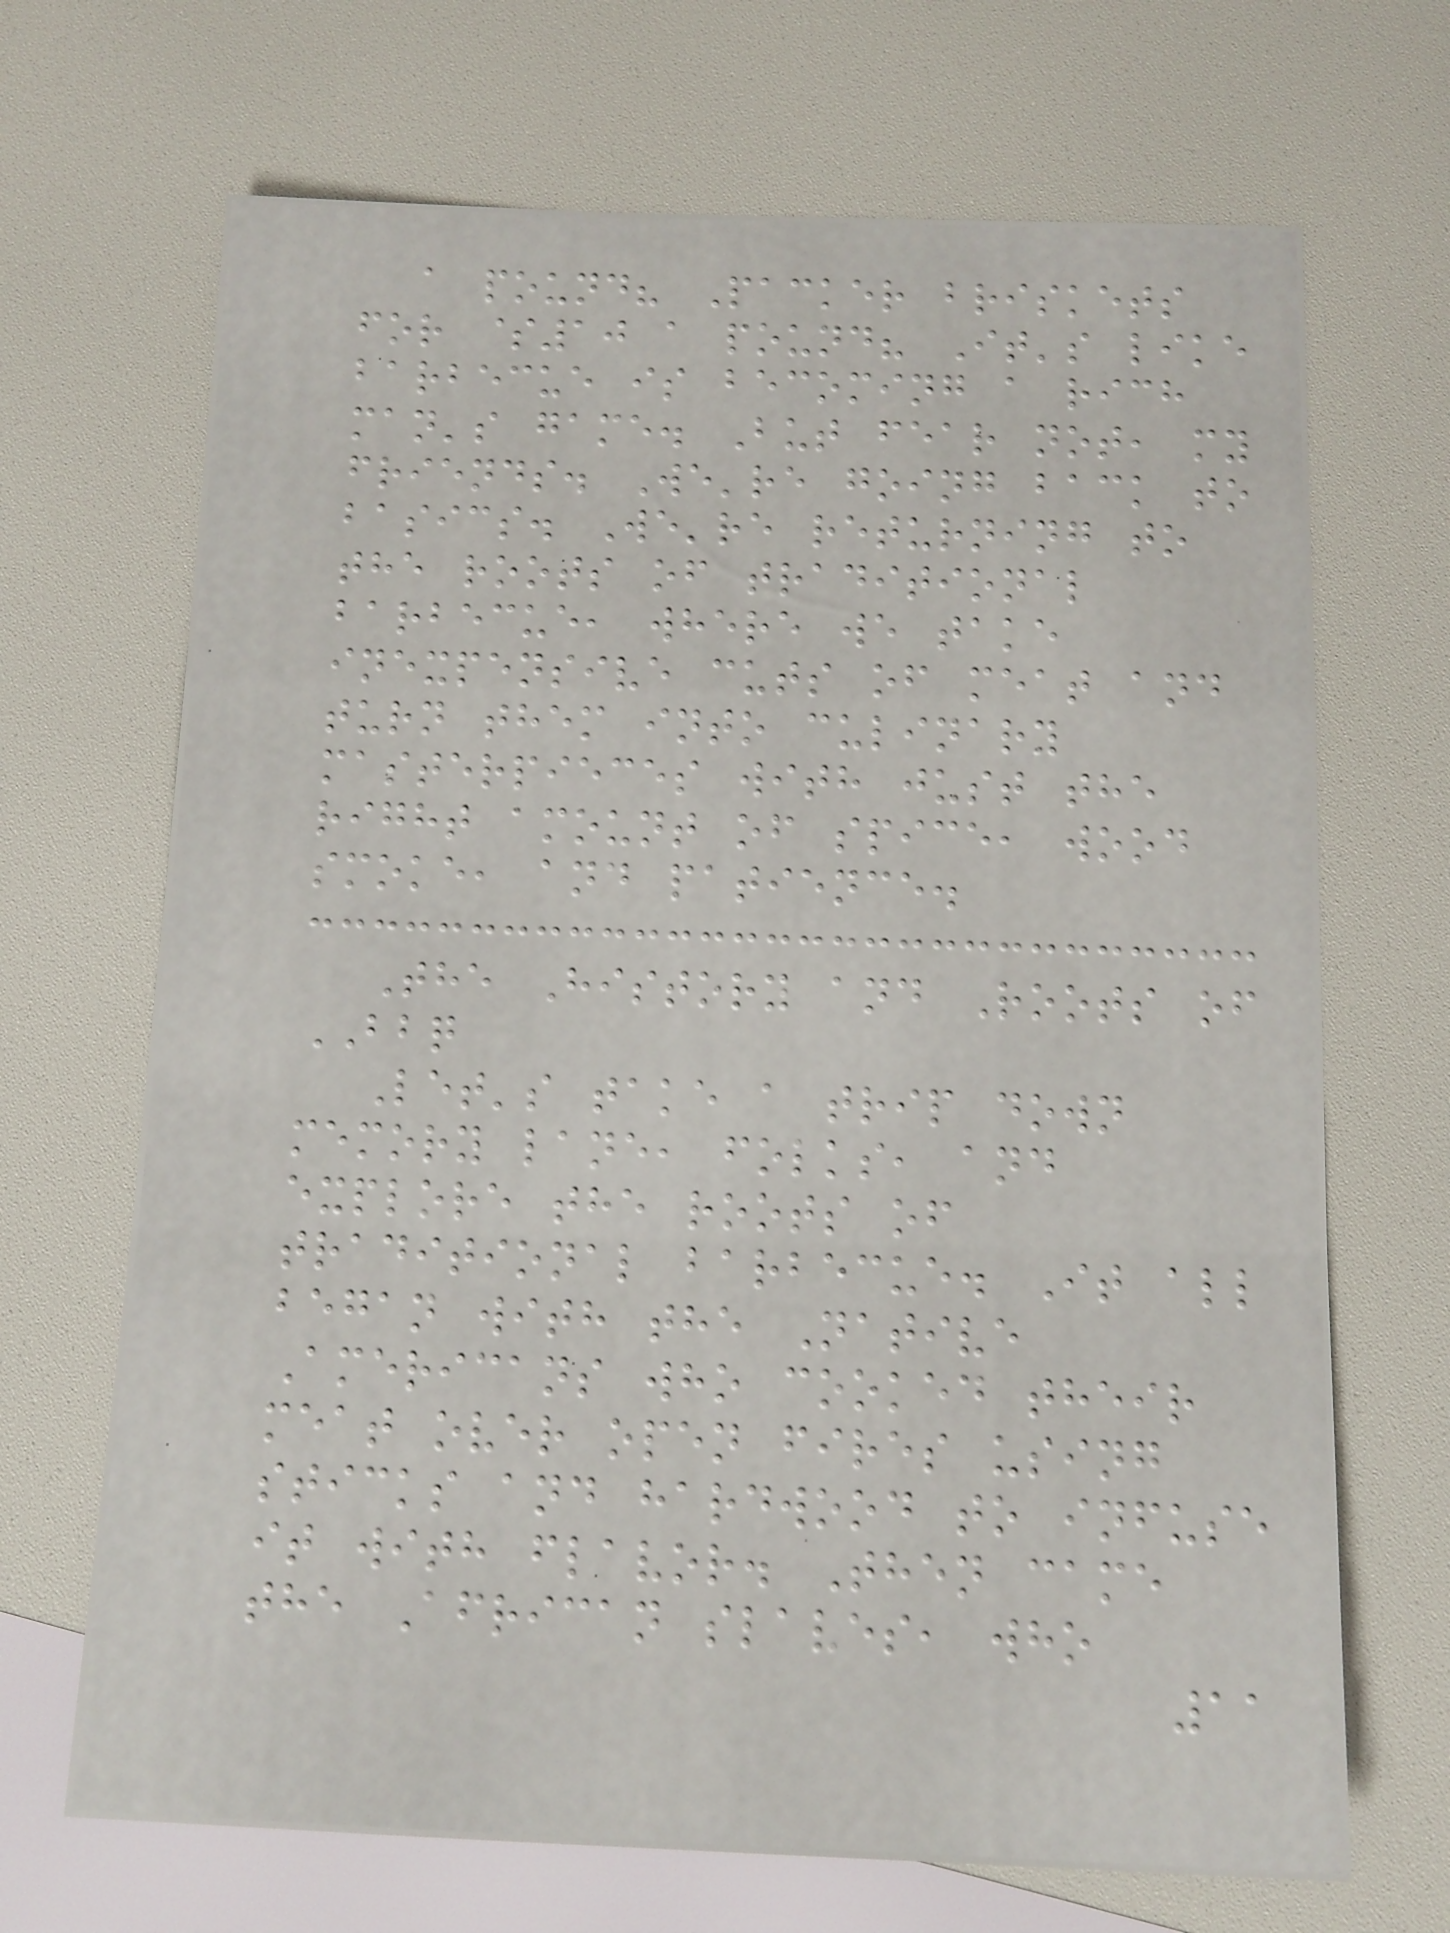a pound? Packer briskets
for $10 a pound? It's like
barbecue is becoming a rich
man's game. But fear not, my
friends. We're going back to
basics. We're returning to
the roots of traditional
barbecue, where we take
inexpensive cuts of meat and
turn them into culinary
masterpieces with just the
right amount of spice, wood
smoke, and patience.
The History and Roots of
BBQ
Let's take a trip down
memory lane, folks, and
explore the roots of
traditional barbecue. It all
began with the Native
Americans who cooked their
meat over open fires using
sticks and hardwood to infuse
it with flavor. Then came
the African slaves, who
11
